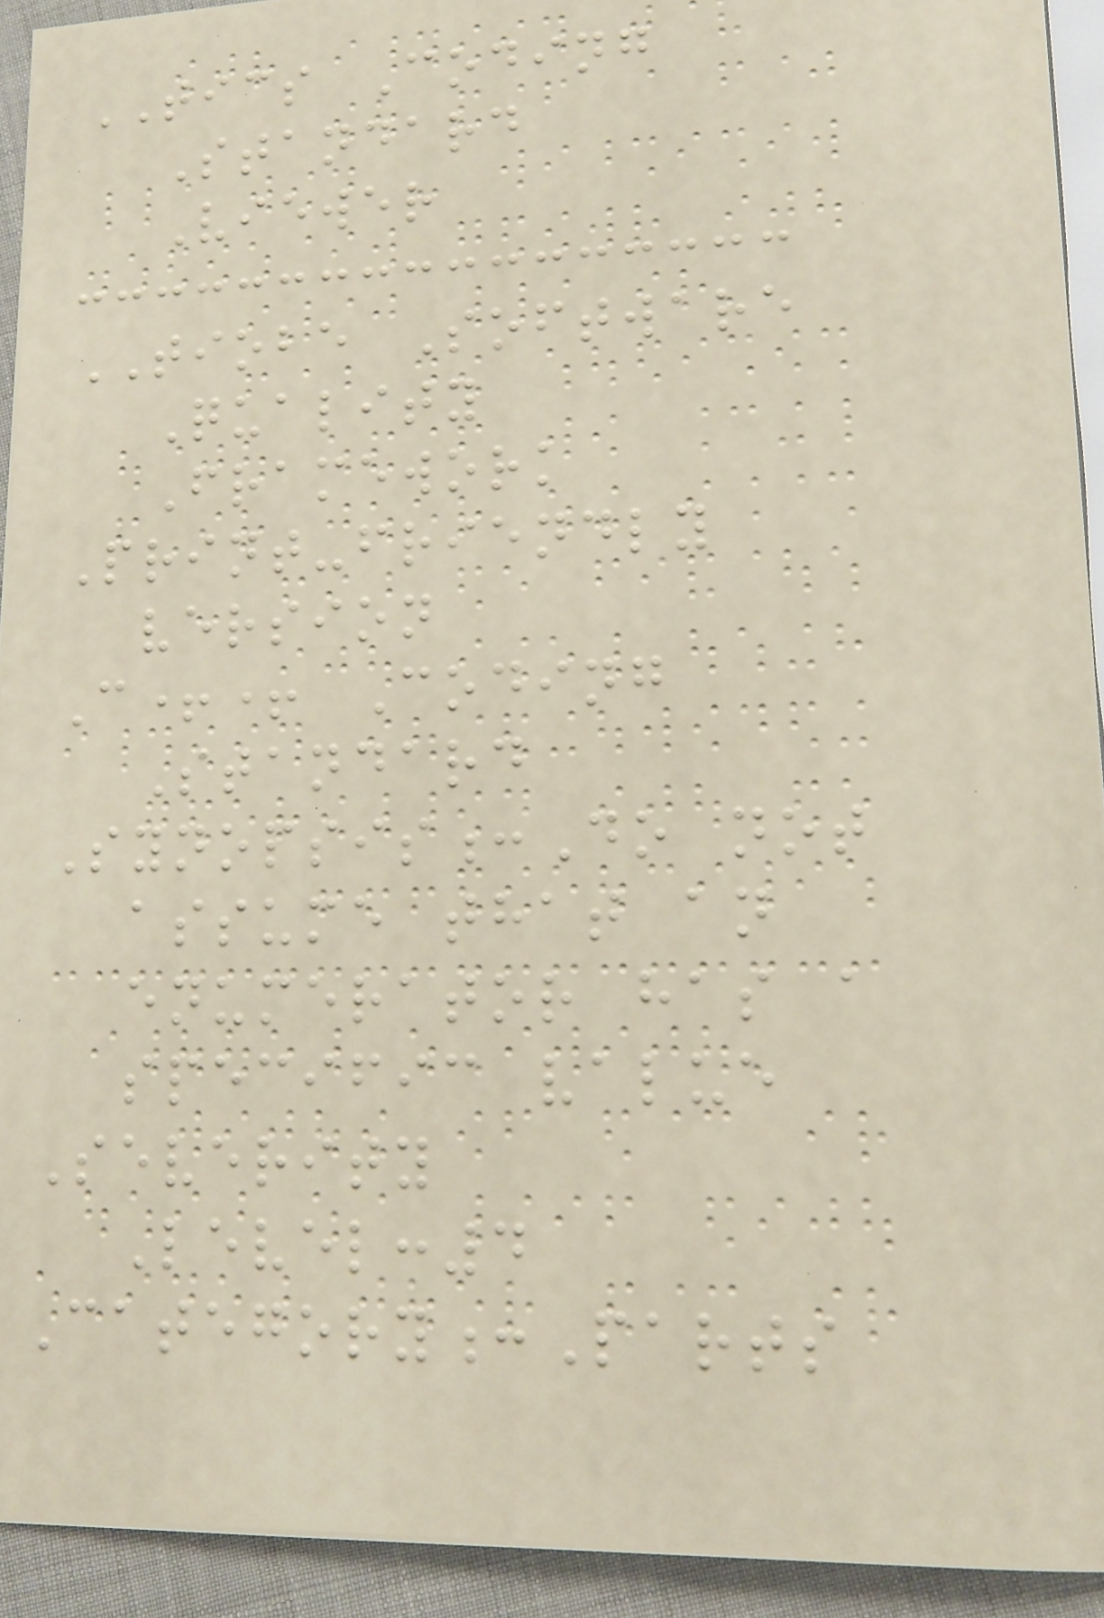TICS Coding
Standard
Viewer
TIOBE Software
Quality
Framework
Print-friendly
version
C++ Coding
Standard
Synopsis:Do not
assume that an
enumerator has a
specific value
Severity
Level:4
Category:Parts
